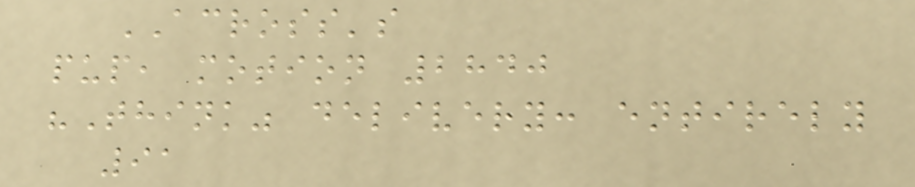ACROSS's
pup, motion 2840
"Think" delivery: entirely
91
